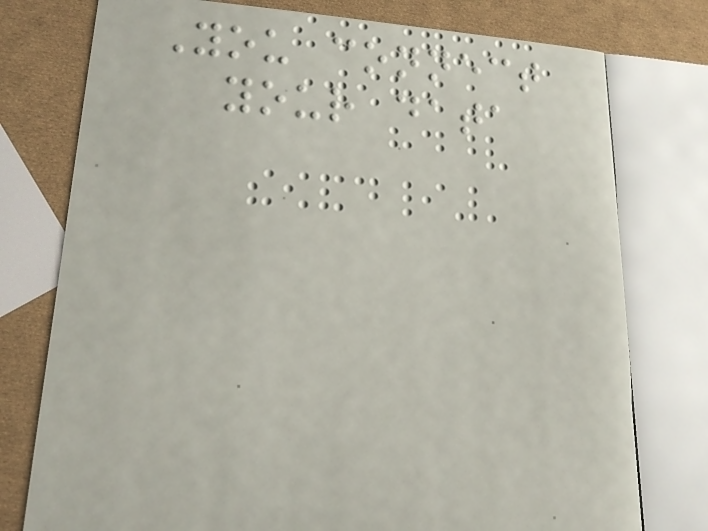You connect
your data
